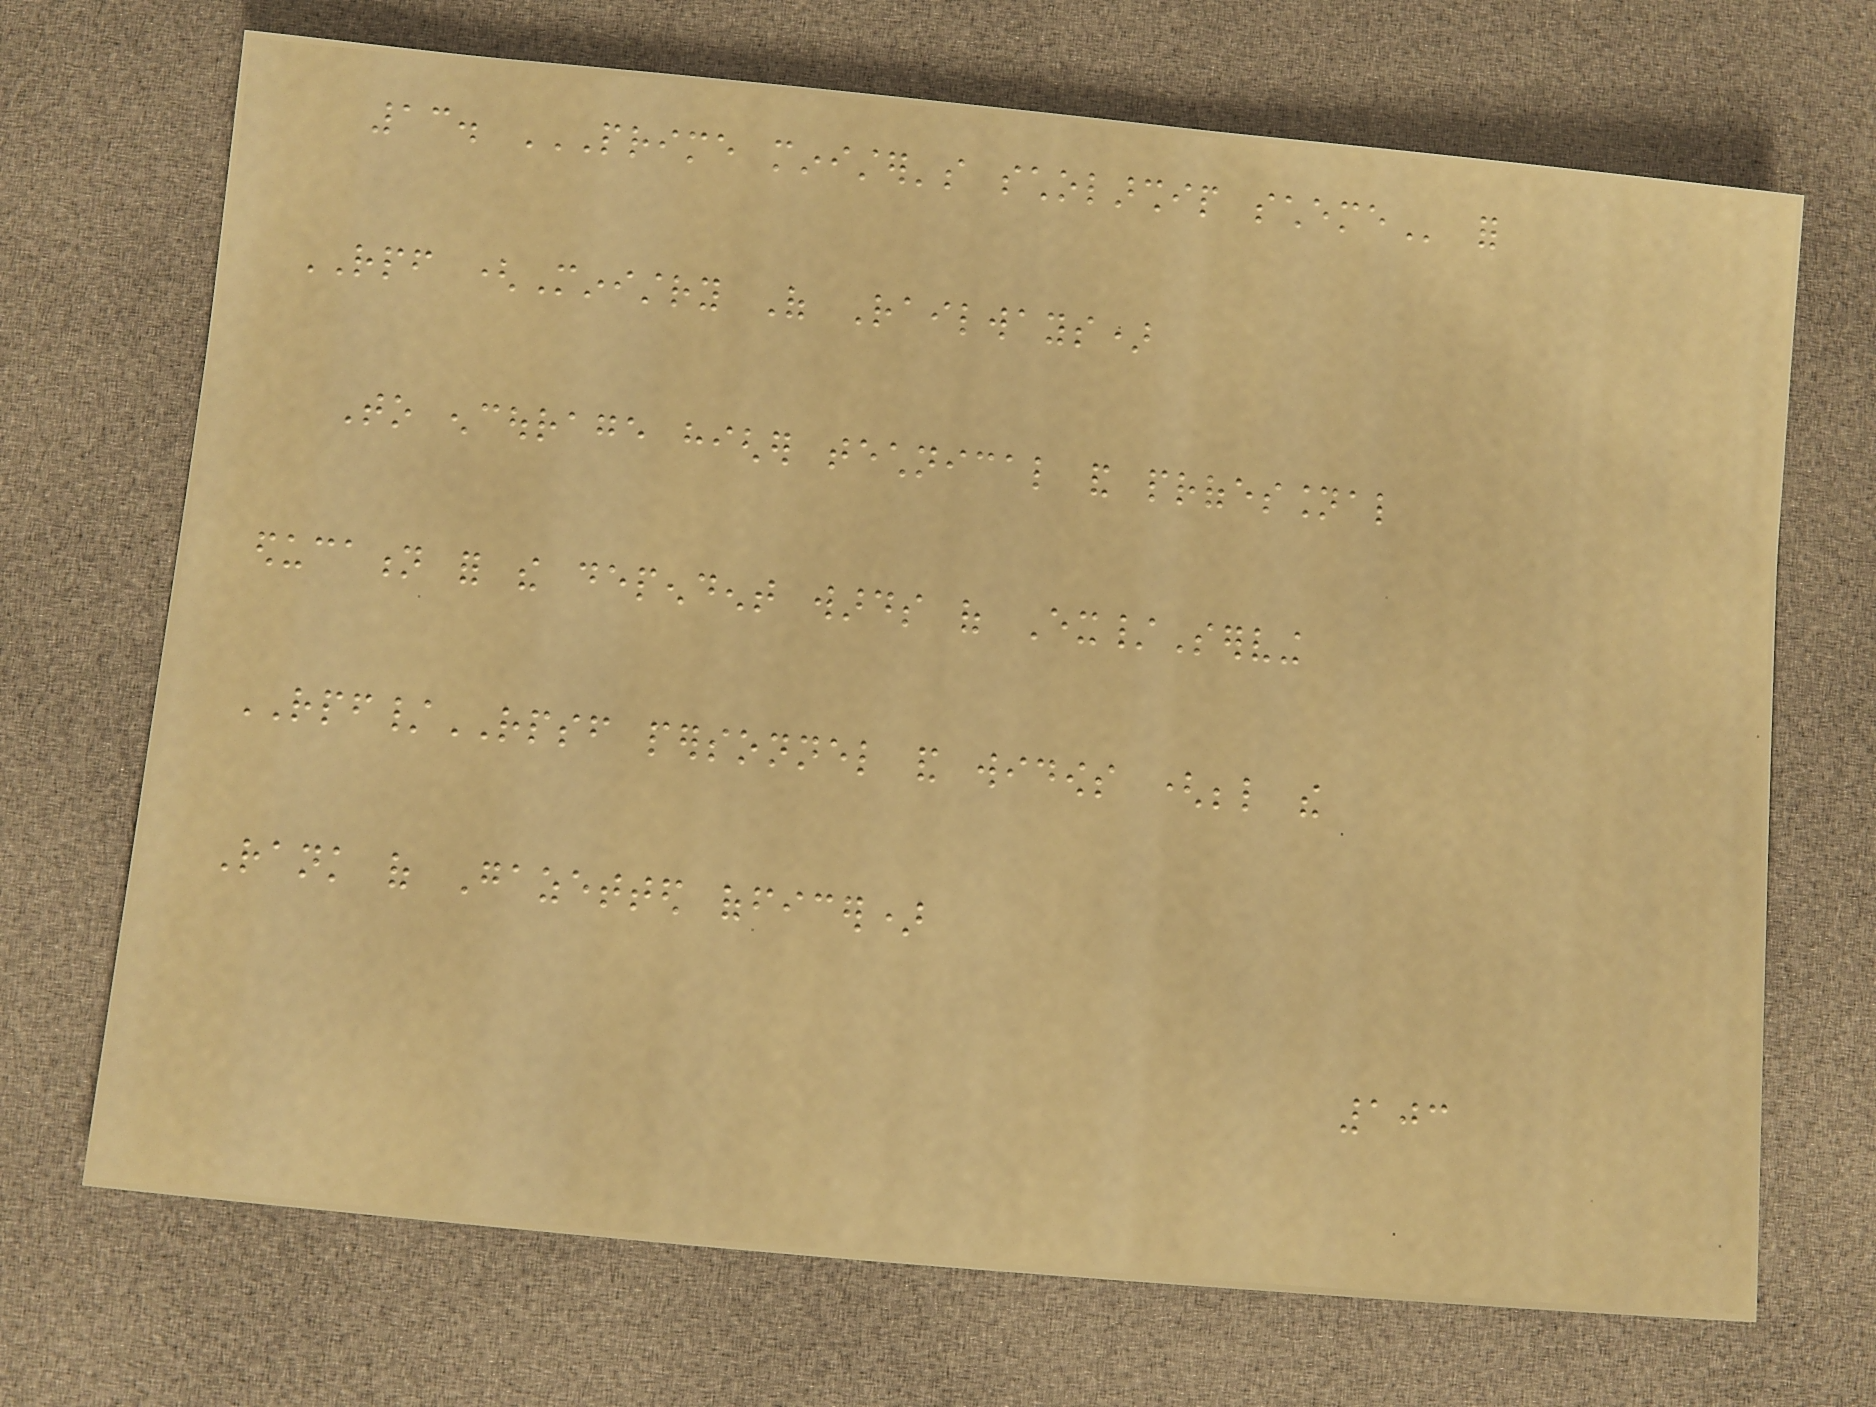13. PRIME MINISTER'S SCHOLARSHIP SCHEME for
RPF (Ministry Of Railways)
To encourage higher technical and professional
education for the dependent wards of Ex/Serving
RPF/RPSF personnel and widows (below the
Rank of Gazetted officer)
103
